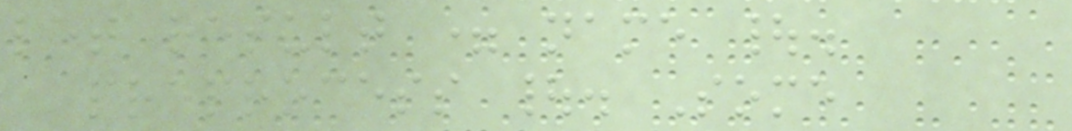let result = name |.
preprocess |. Some
